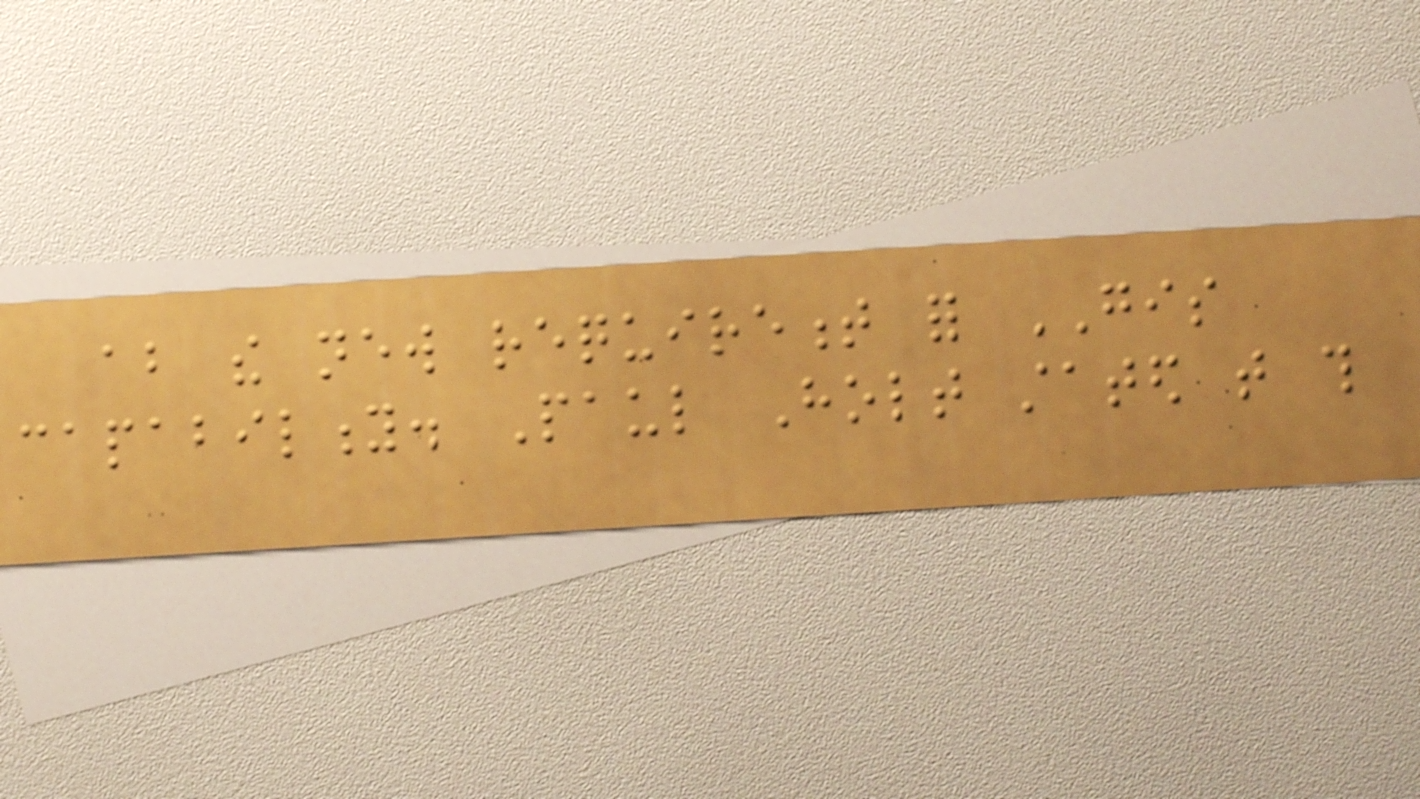about the new requirement for GIS
capability. Paul Holt stated that this
